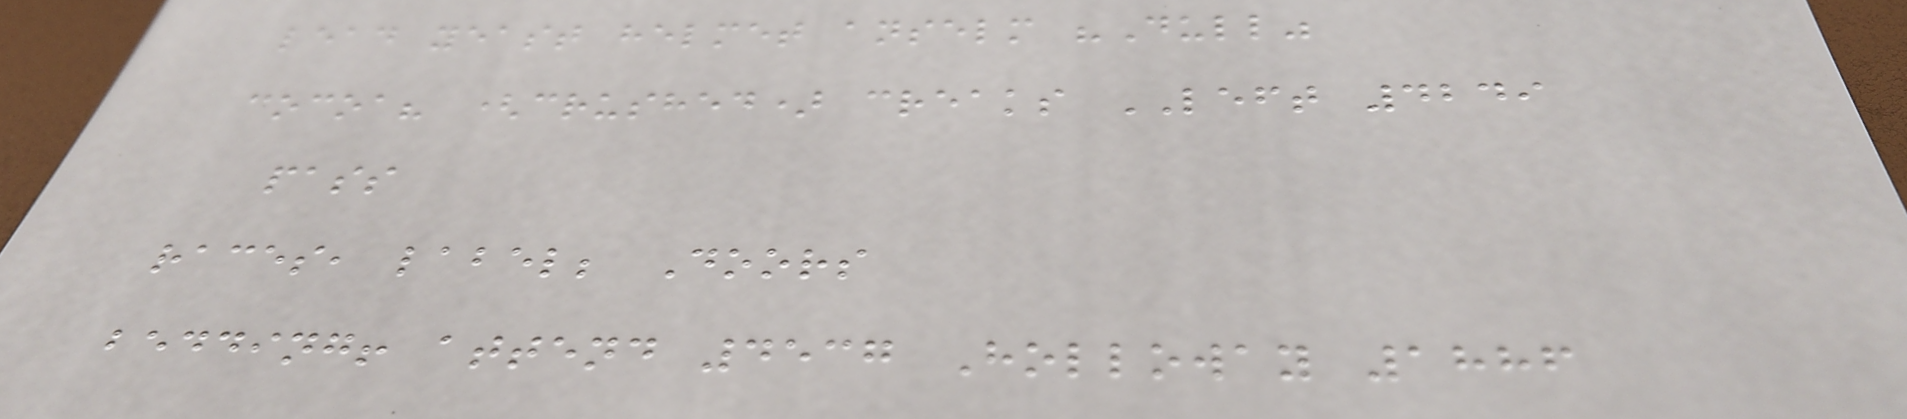lead yeast helmet anselm "Dull"
cocoa? (crushed) creaks LEFT 4249
pass
races, label; Doors
bedding! attend 4537 Holloway 1886
